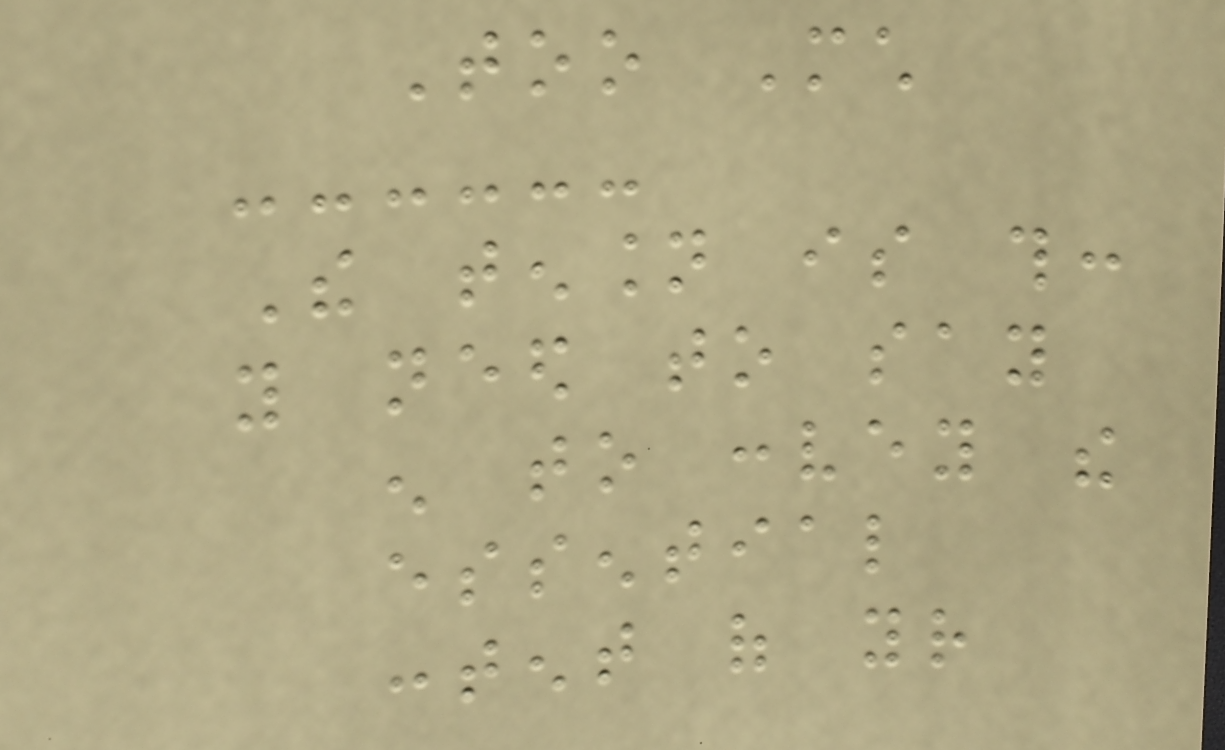Too Much
The tension is this:
you need to say
enough to convey the
essential
content of your
